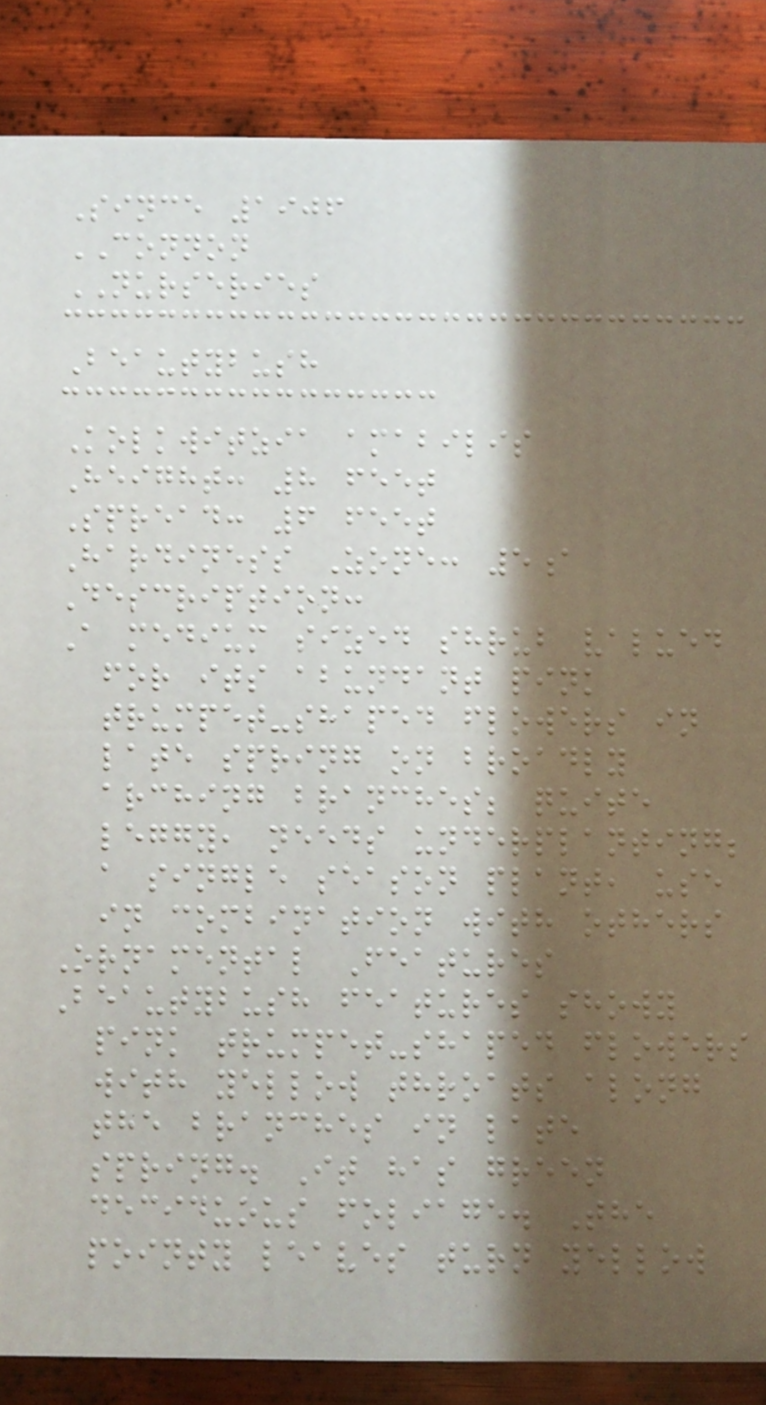Since 1906
CONNON
NURSERIES
Beautybush
Kolkwitzia amabilis
Height: 8 feet
Spread: 6 feet
Hardiness Zone: 5a
Description:
A medium sized shrub valued
for its abundant pink
trumpet-shaped flowers in
late spring on broadly
arching branches; quite
leggy, needs underplanting;
a single season plant, use
in combination with others
Ornamental Features
Beautybush features showy
pink trumpet-shaped flowers
with yellow throats along
the branches in late
spring. It has green
deciduous foliage. The
pointy leaves turn yellow
